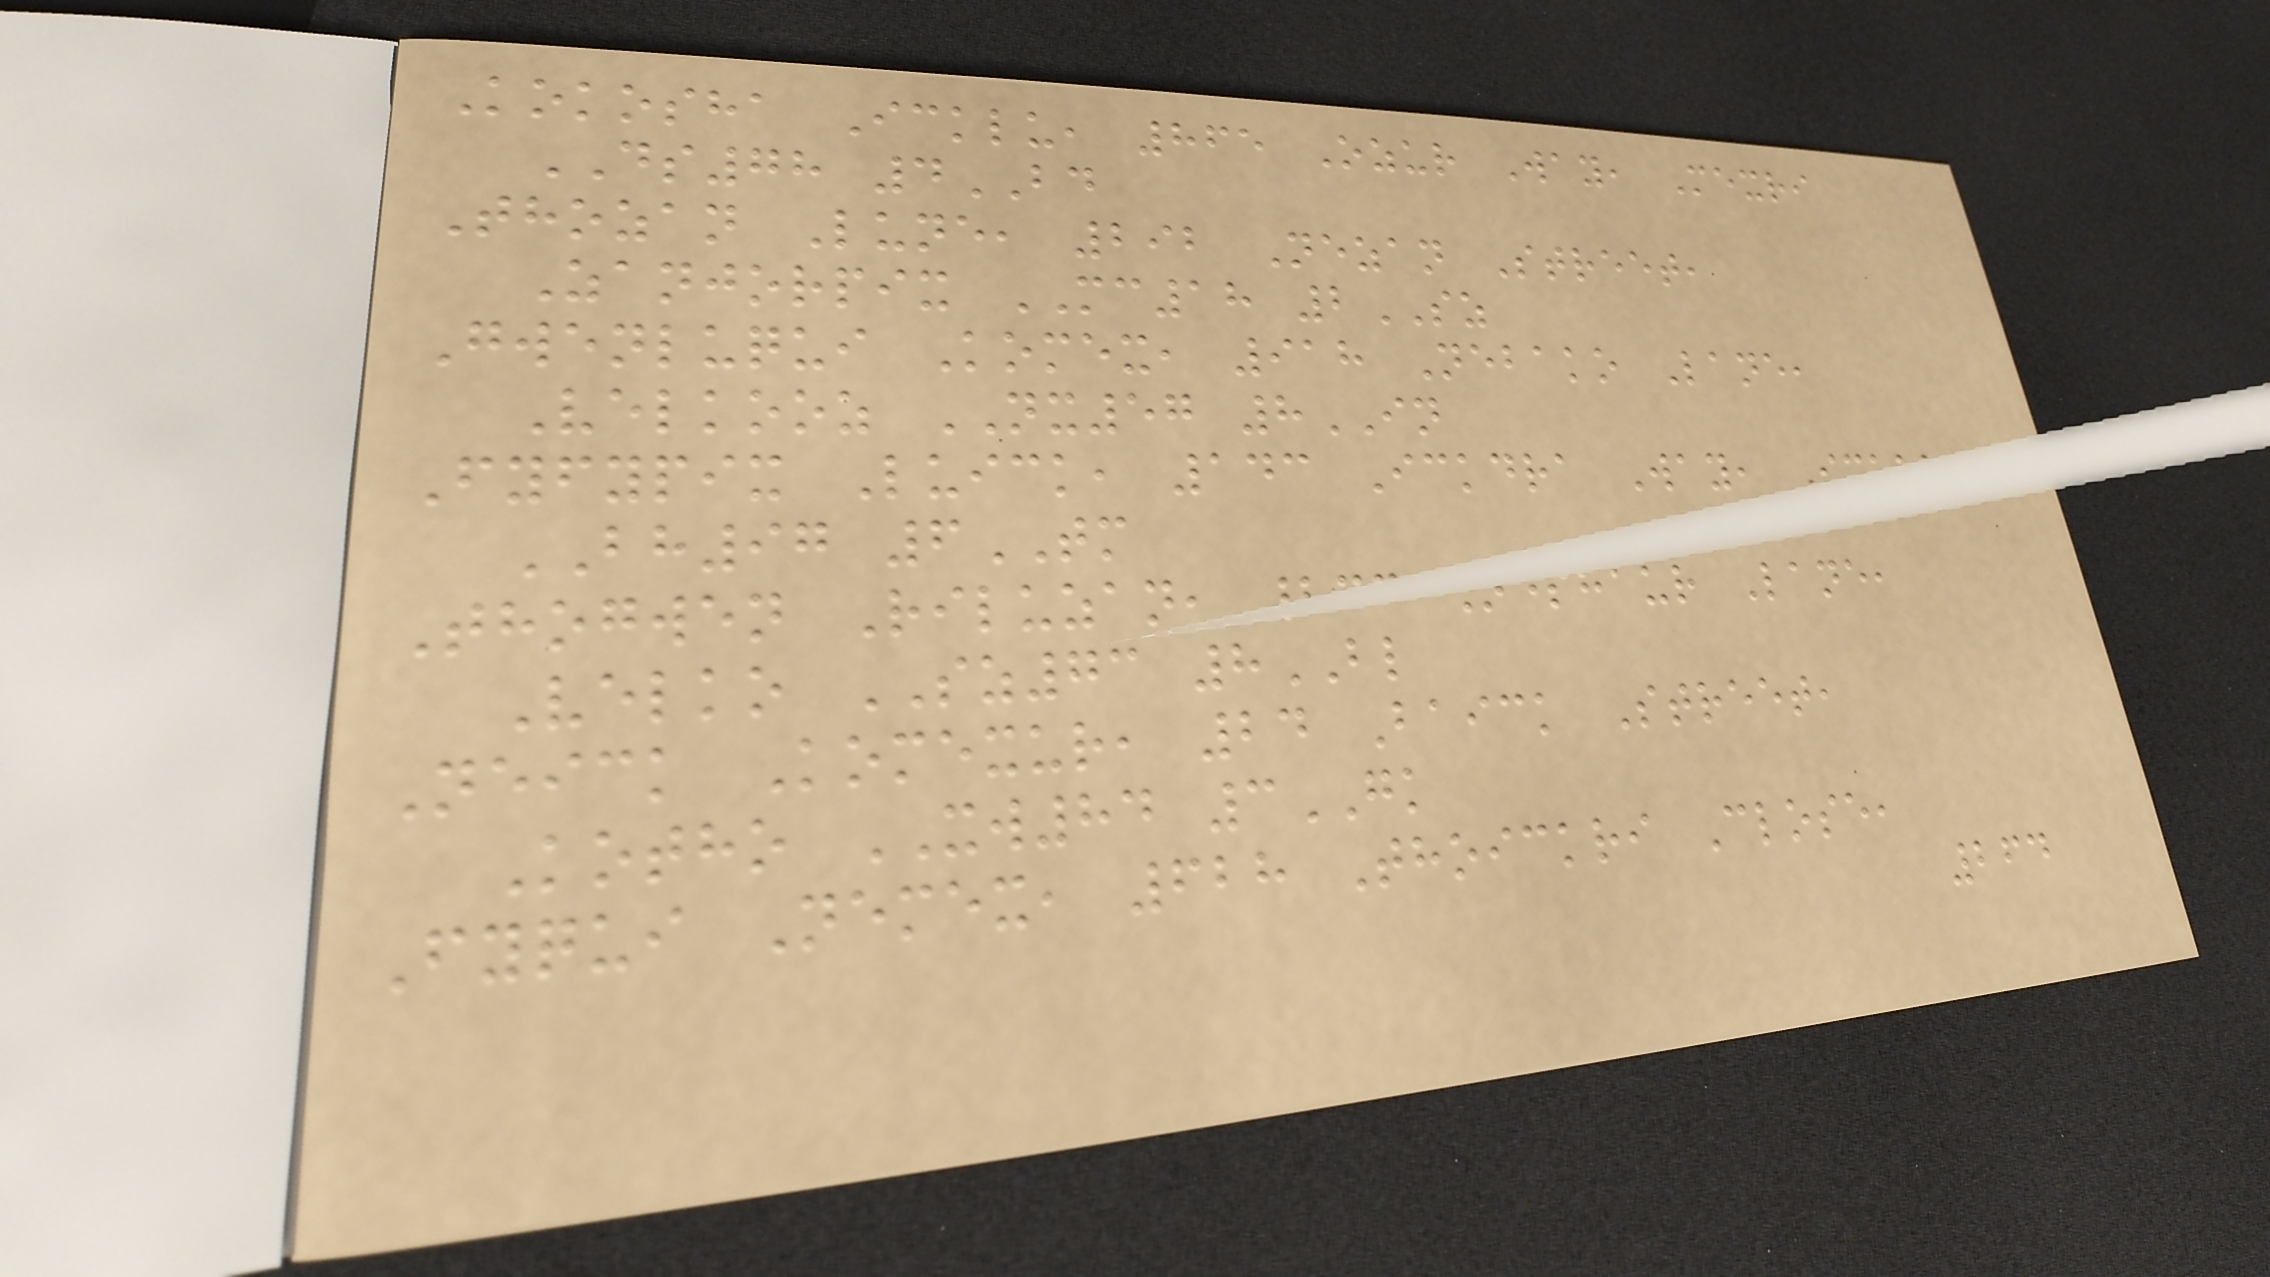Kokosha Icklu, 865 Ozur Way, Mexri
DS78 4BD
Thozan Lune, 292 Nezan Street,
Zanjorpix MC18 2SZ
Gwenluqui Komex, 918 Nebako Lane,
Velkooz NX57 8IN
Fyfypix Luick, 143 Ickdra Way, Ickur
BH97 6TM
Thogwen Riluzan, 236 Neshaur Lane,
Velko SZ73 8BL
Neick Komexur, 24 Baick Street,
Kotho XW84 3GK
Fyqui Nemex, 628 Thoickri Close,
264
